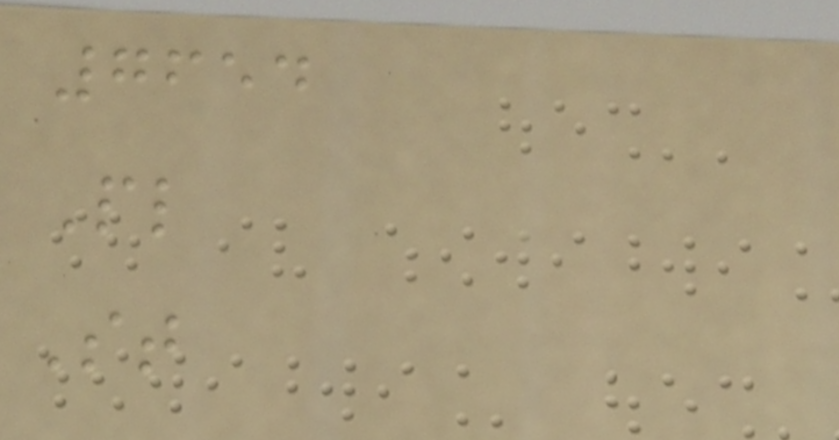7654
Pl
St
